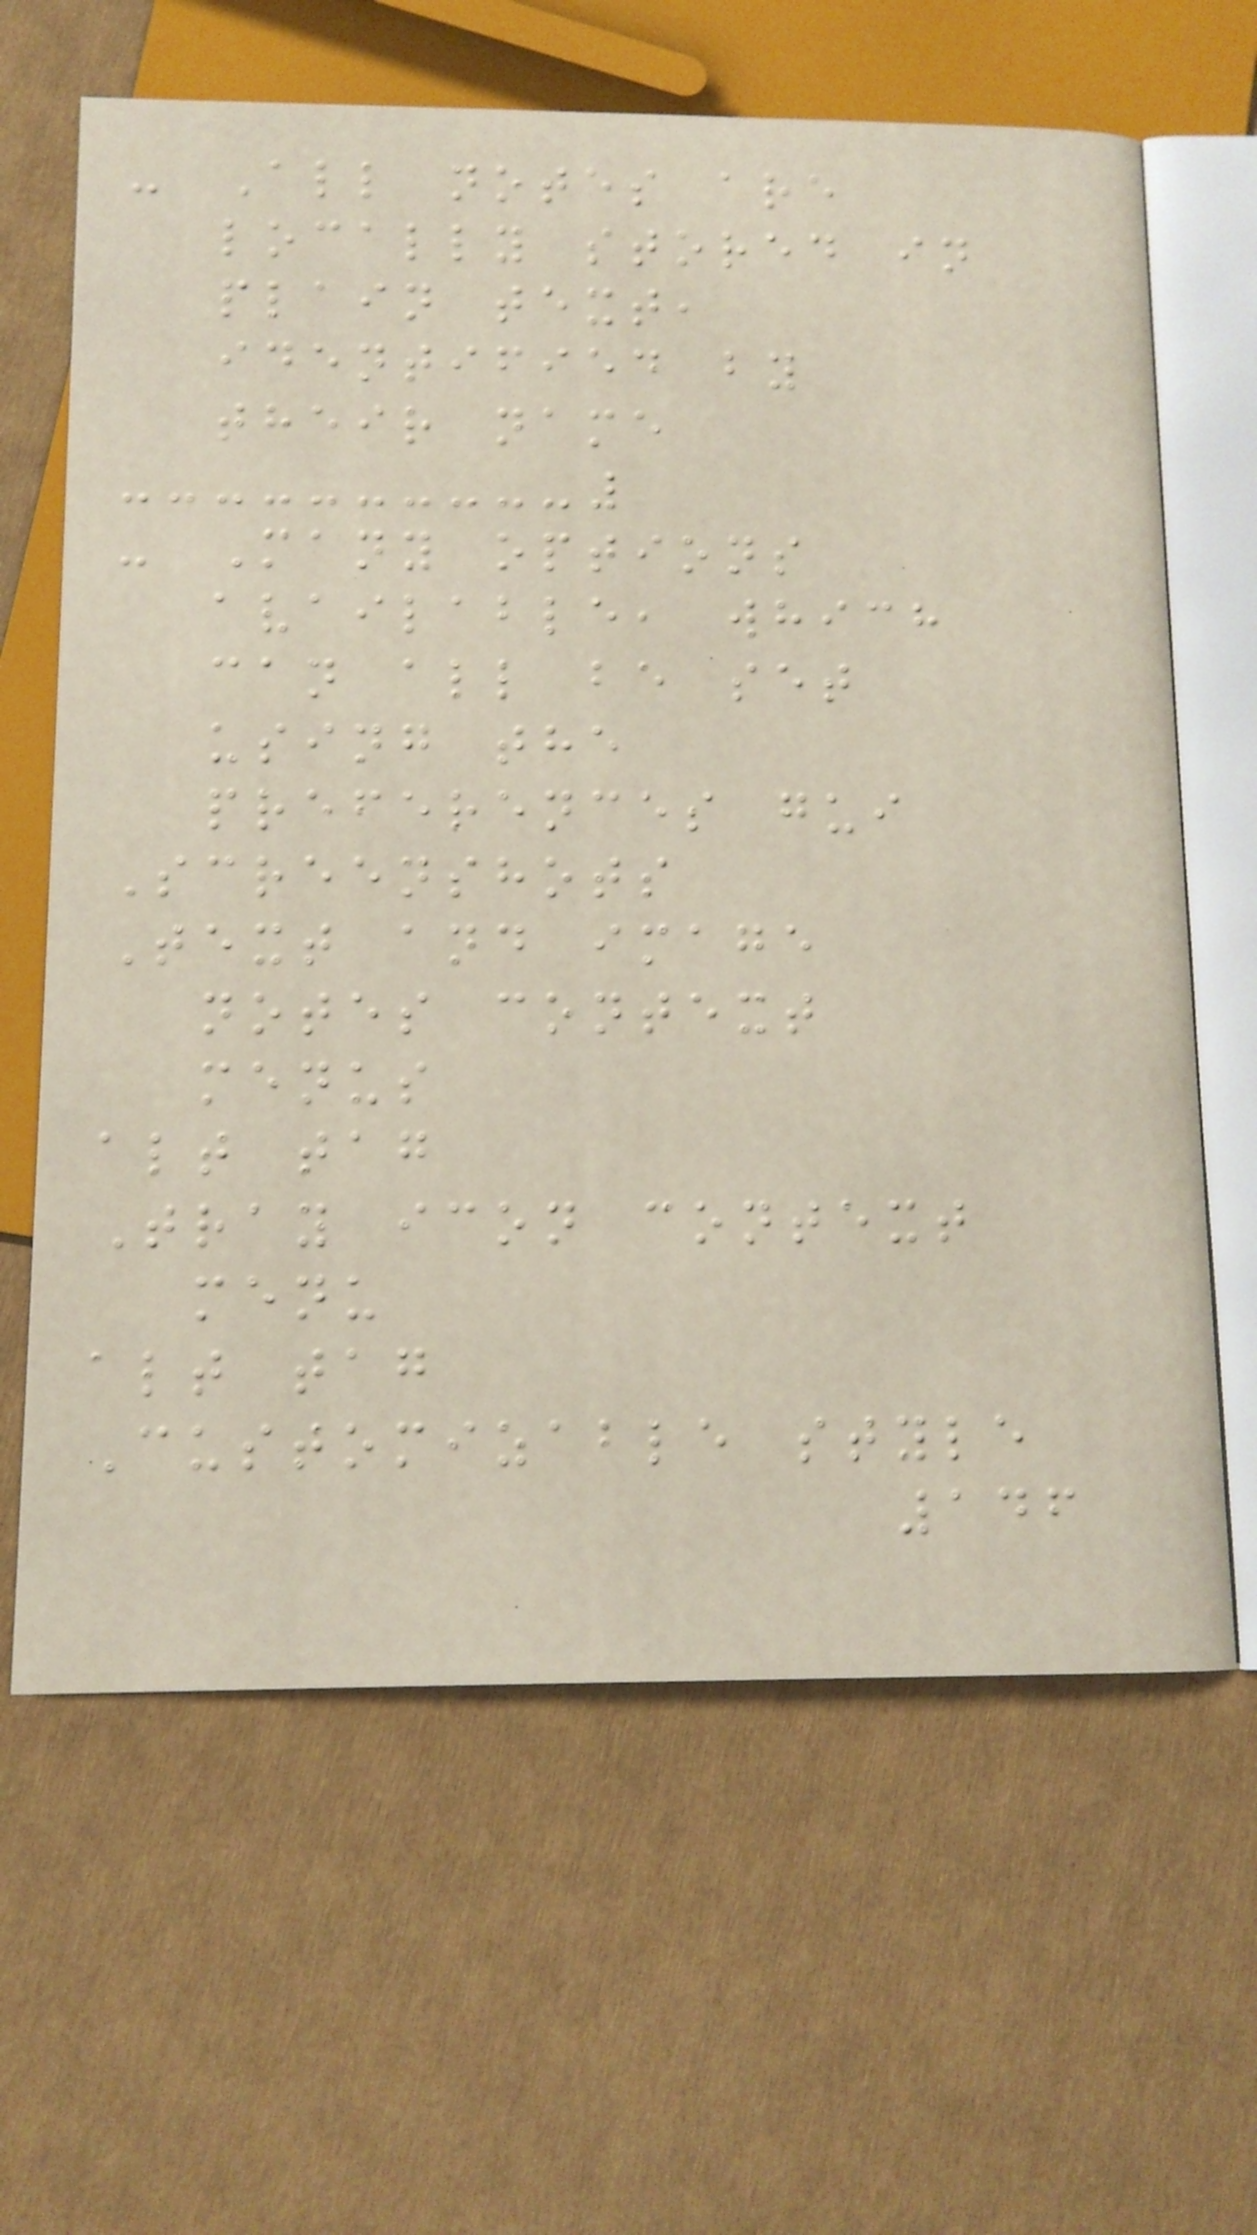- All notes are
locally stored in
plain text,
identified by
their name
- Many options
available, which
can all be set
using the
preferences gui
Screenshots
Text and image
notes context
menus
alt tag
Tray icon context
menu
alt tag
Customizable style
146
